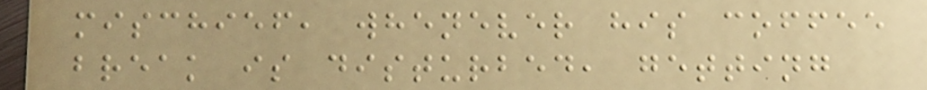mischief, whenever his coffee
break is disturbed, getting
